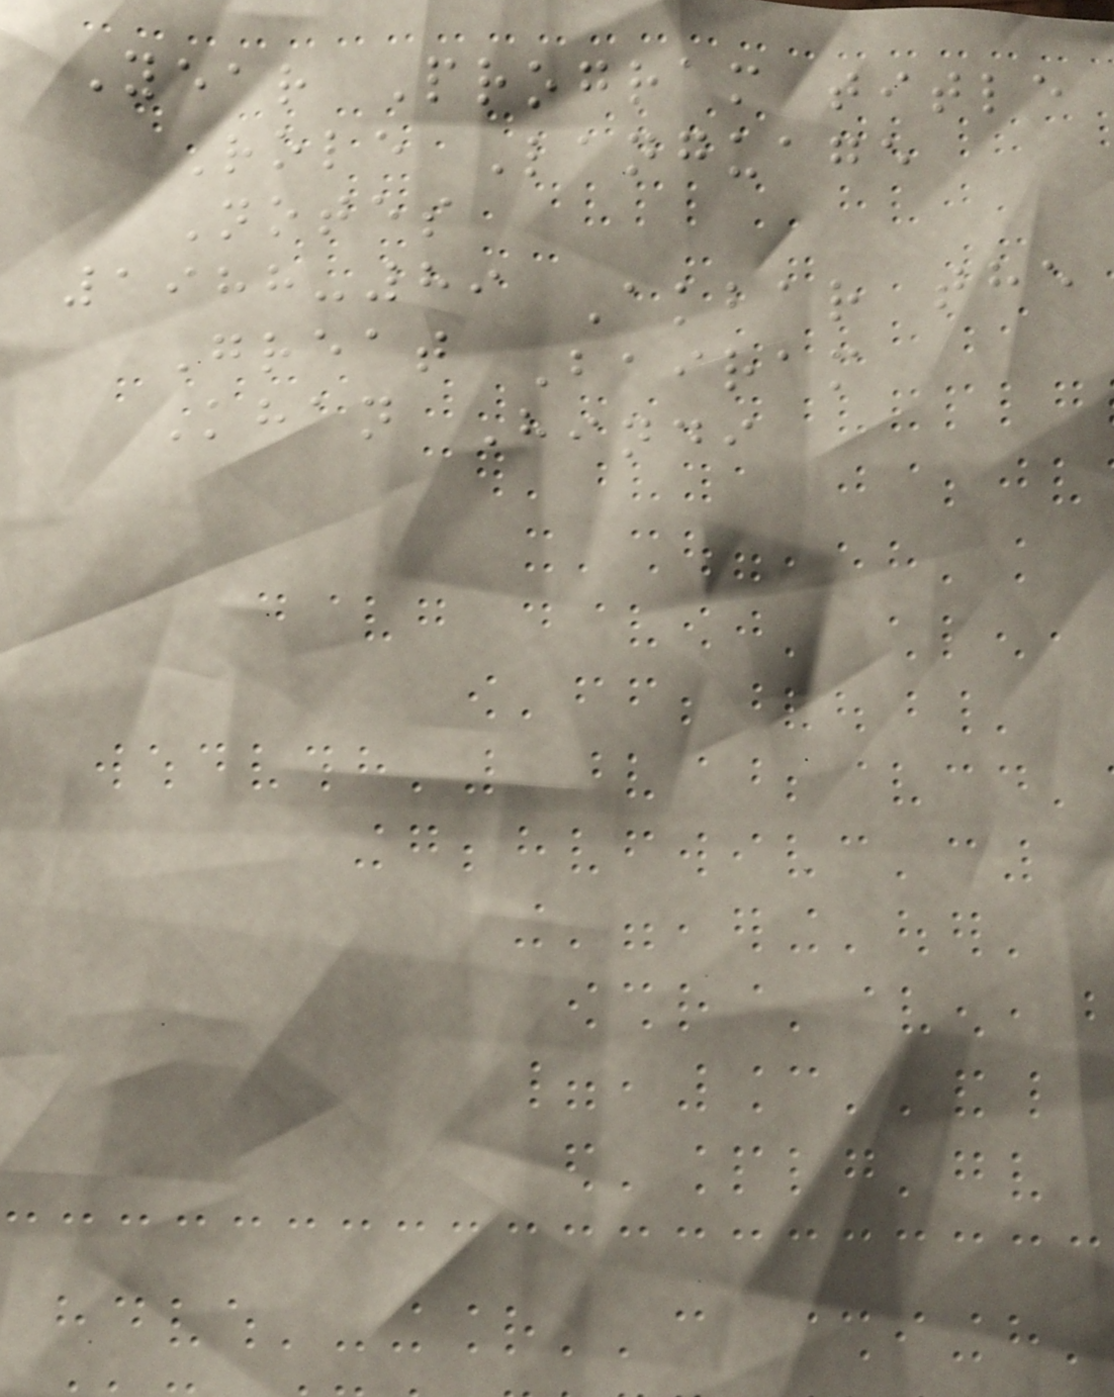Year Program title
Role Language
Notes
1988-89 Akbar the
Great Bairam
Khan Hindi
